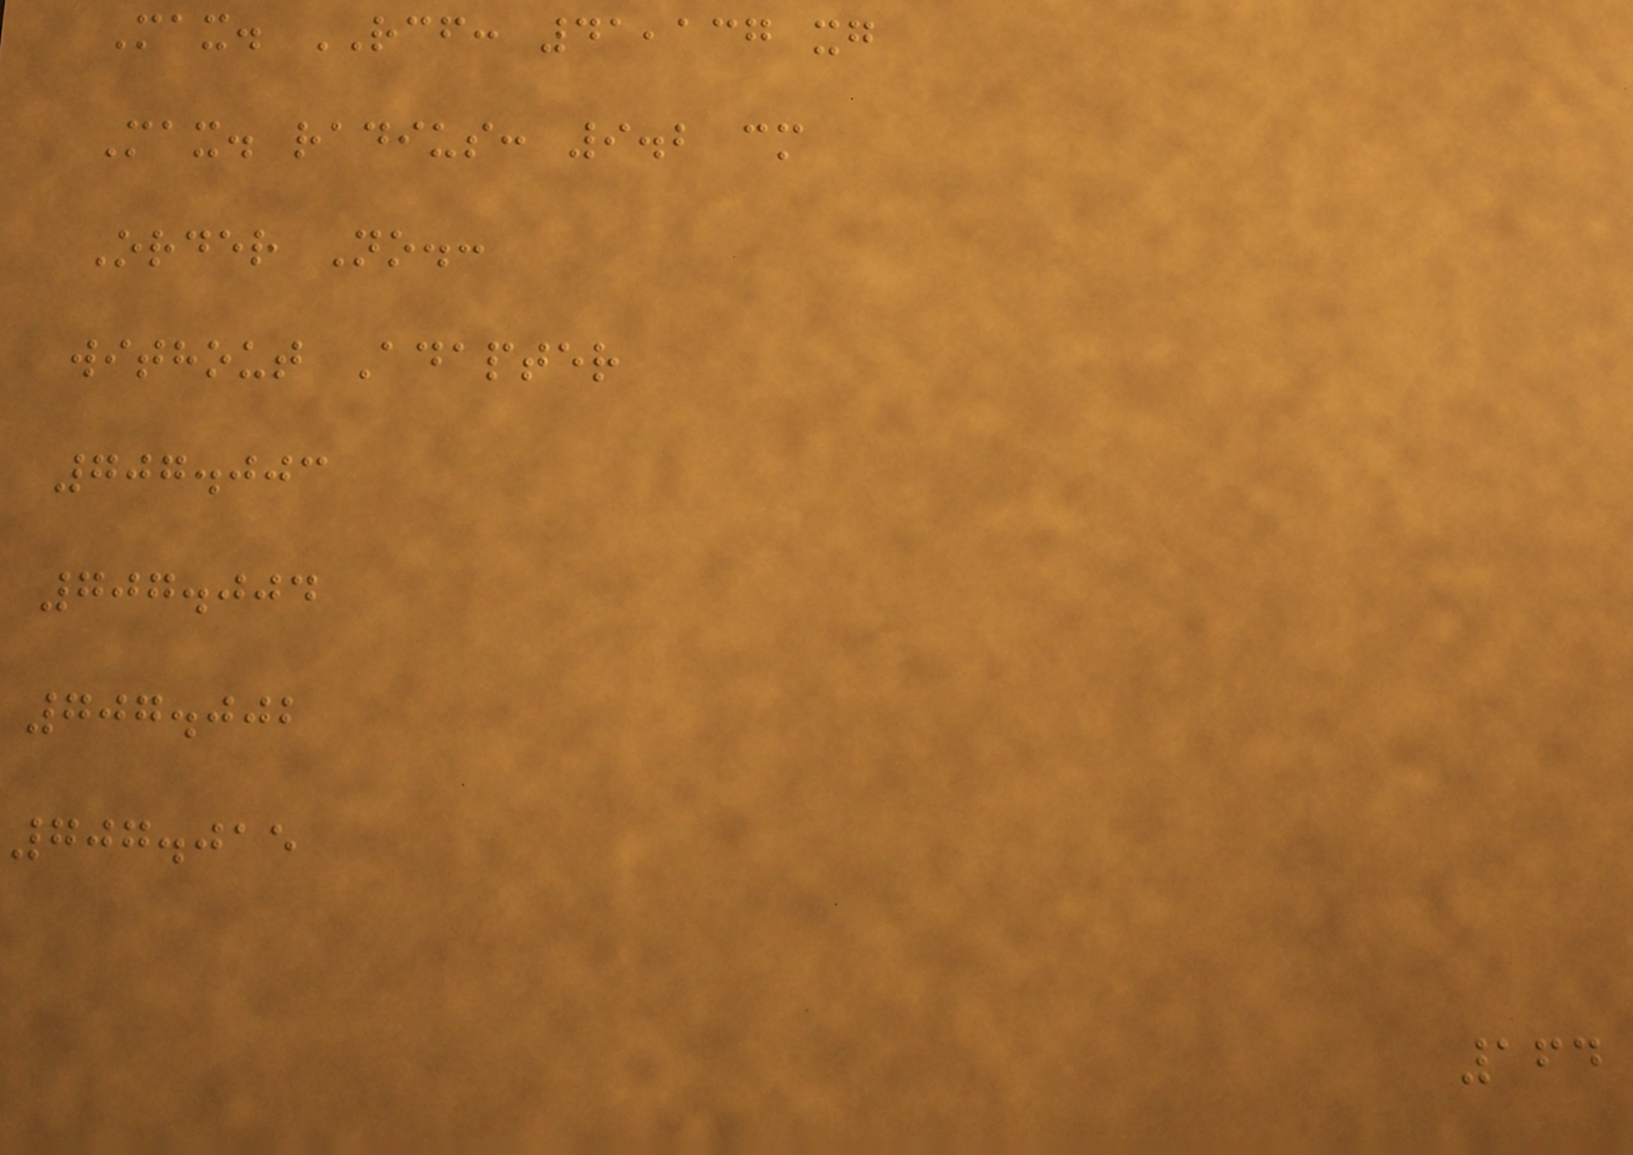Max. RCF: 41,137 xg
Max. radius: 9.2 cm
Order No.:
without Adapter
707.003
707.004
707.002
707.015
164
